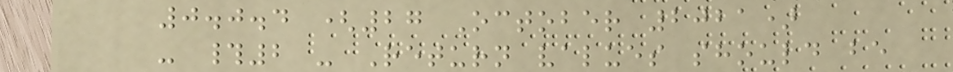0.0.4 (27 October 2021)
- #2 - Return values should be
